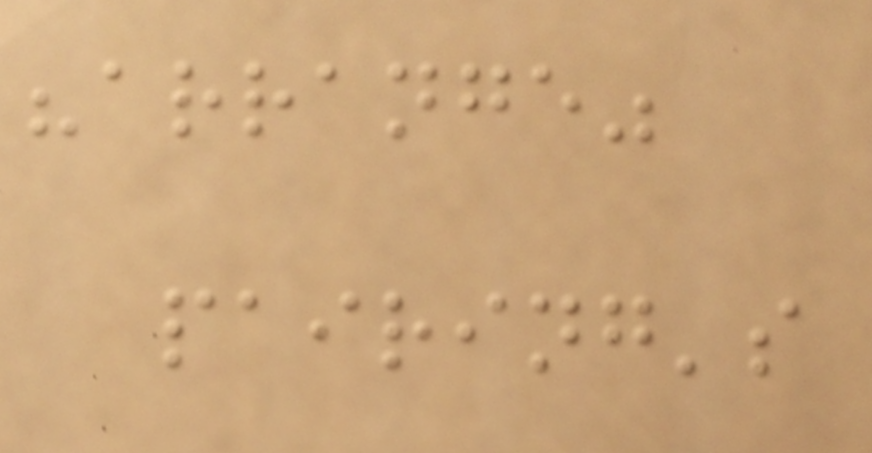"arrange"
pairing's
